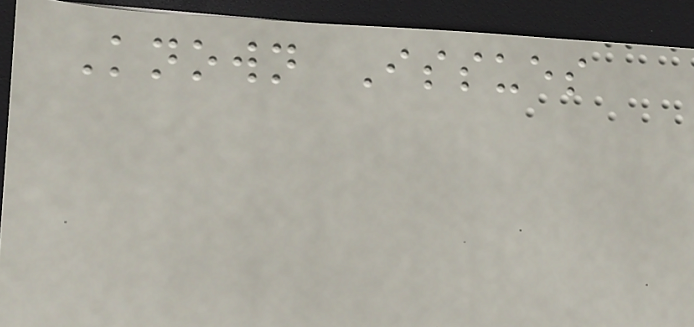Known Issues
